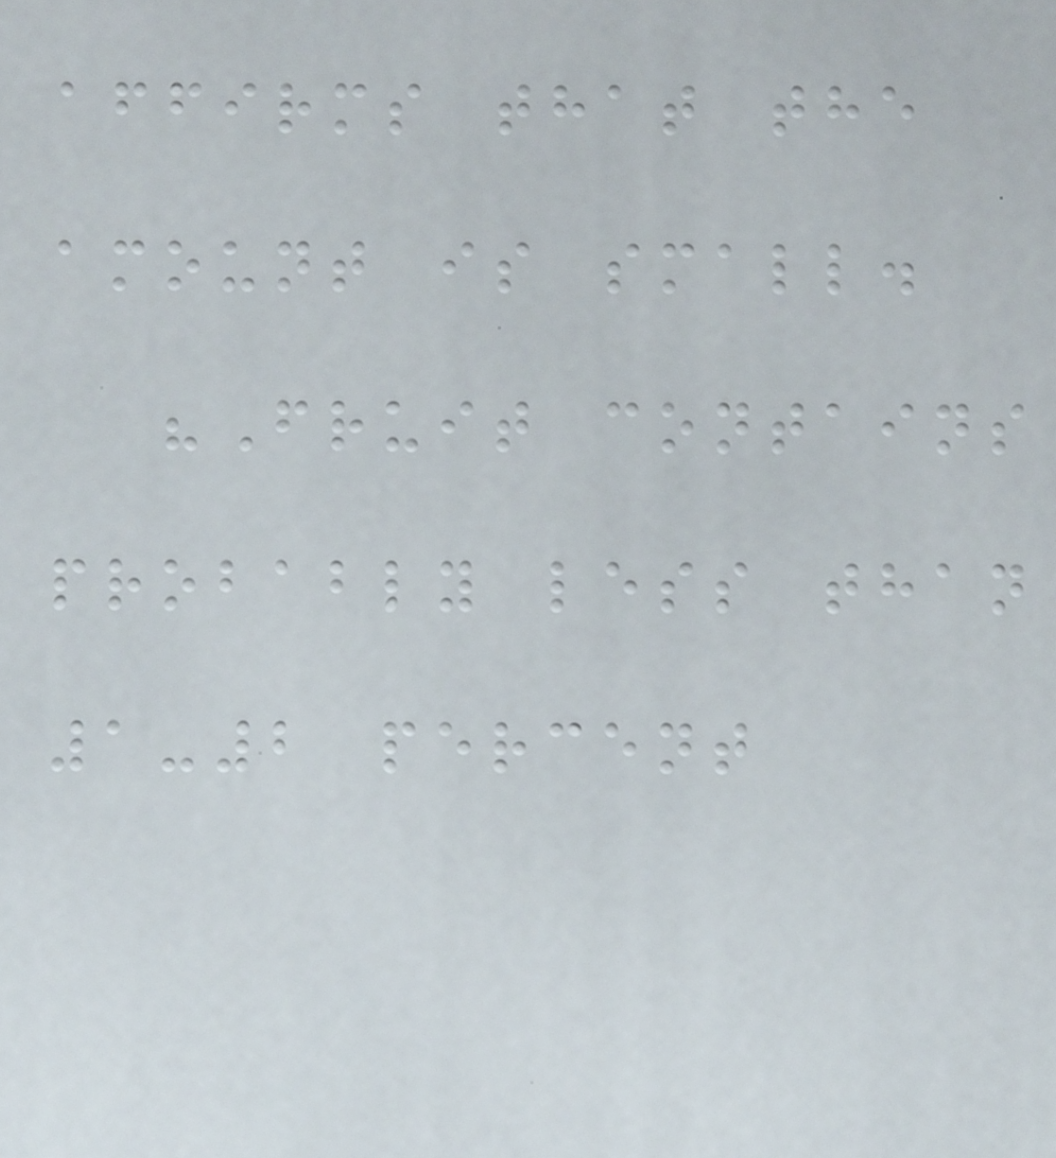affirms that the
amount is small.
"Fruit contains
probably less than
1-2 percent
